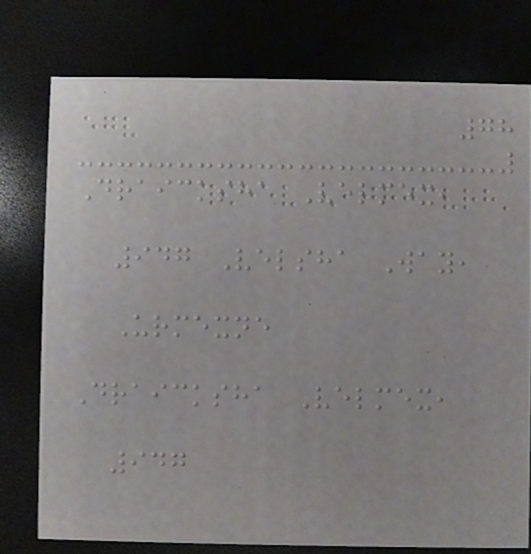78
Draicksha Velmex,
947 Velsha Way,
Urmexne
Draicksha Velmex,
947
